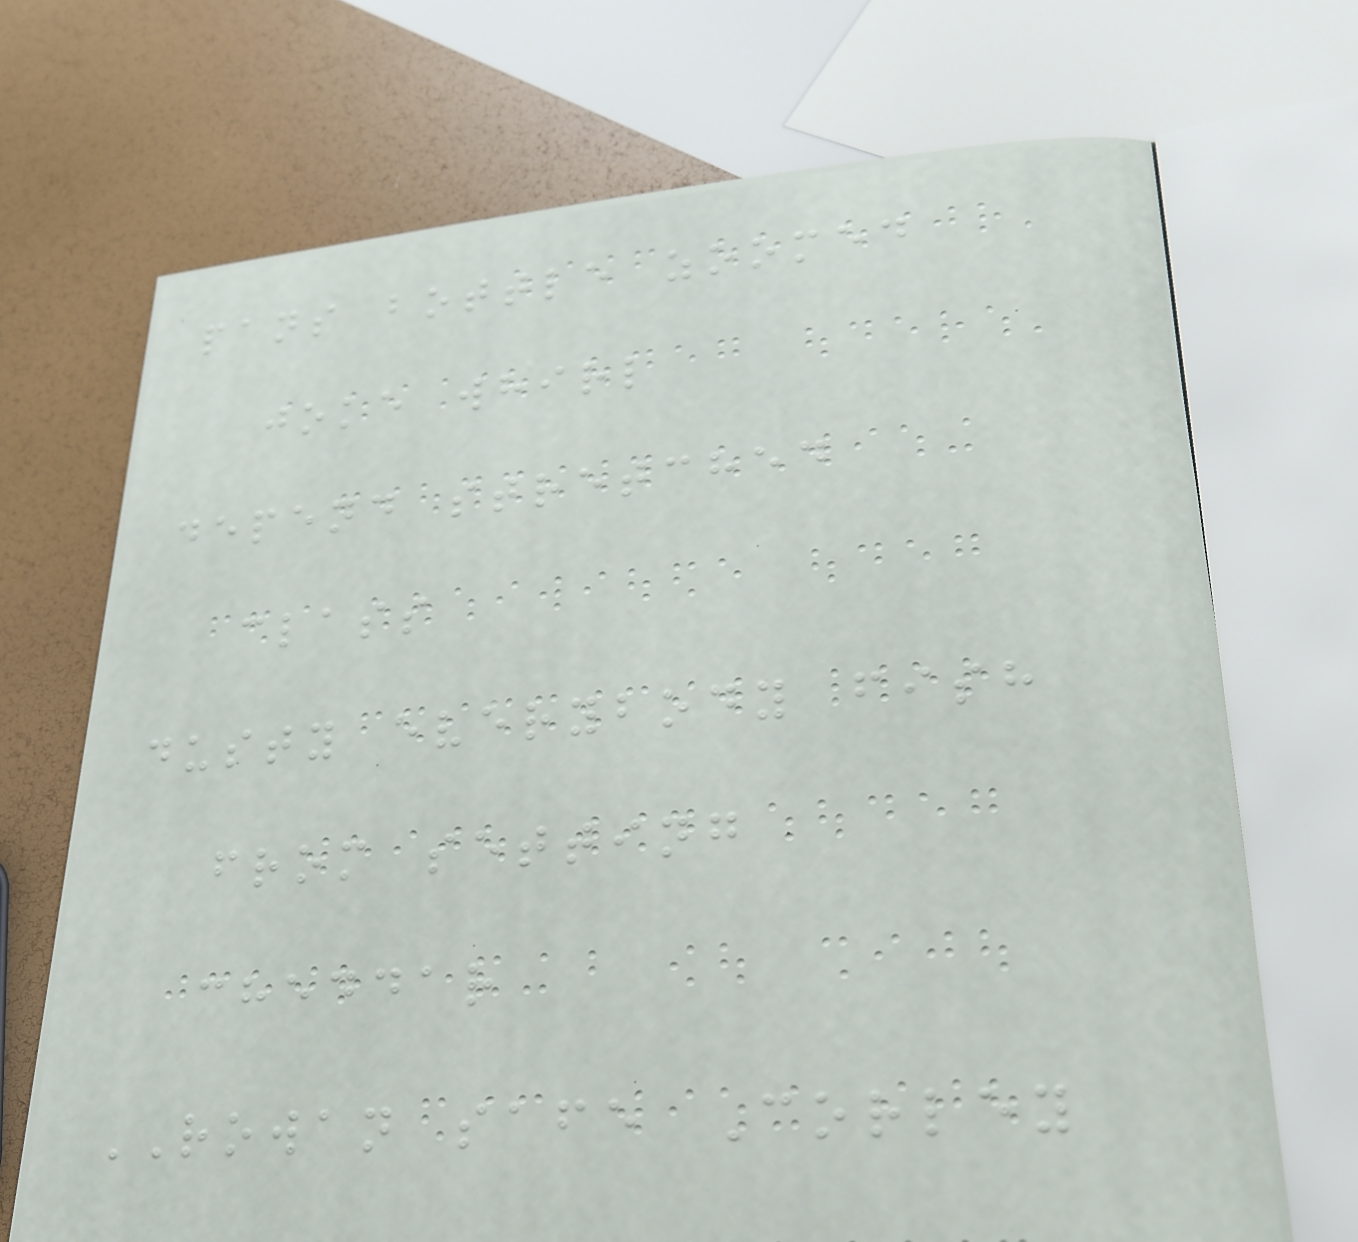pans bottle zoomed
joke whirl
depend stretched
class
dusty everybody fish
from setting
cheddar
ROWAN safe Corley
